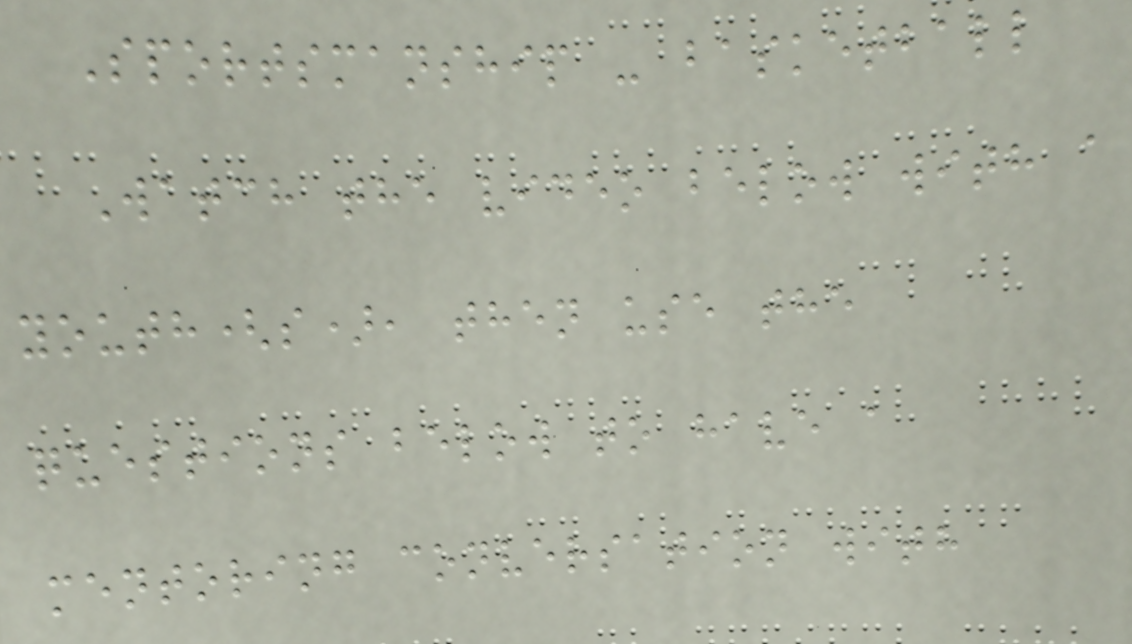Sportsmanship - basketball
Watch the video below with a
youth(s), then use the
questions below to have a
mentoring conversation with
